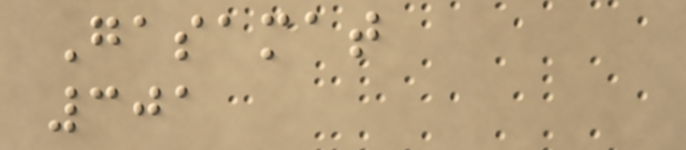Gasamat
301
